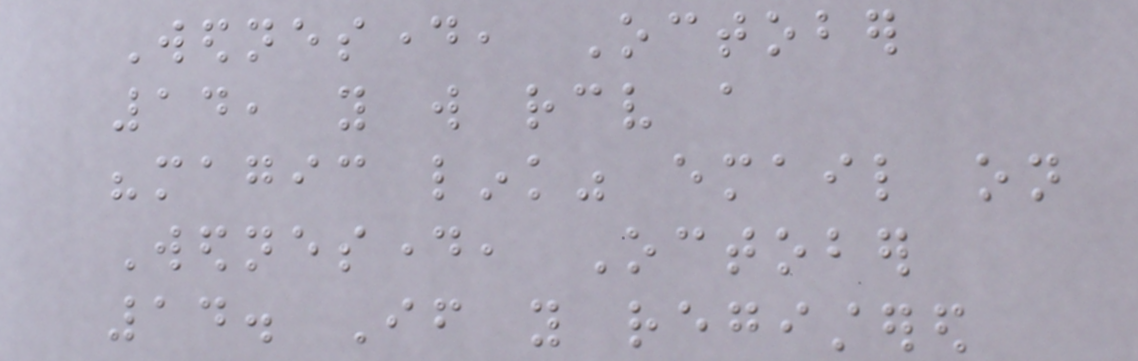Wednesday, October
14, you will receive a
"magic link" email on
Wednesday, October
14. If you registered
